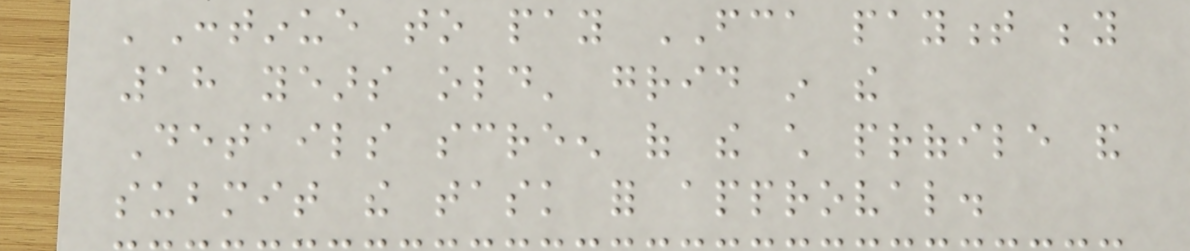'Continue to pay FCA payment beyond
18 years old' grid in the
Details screen of the child profile and
submit the task for approval.
